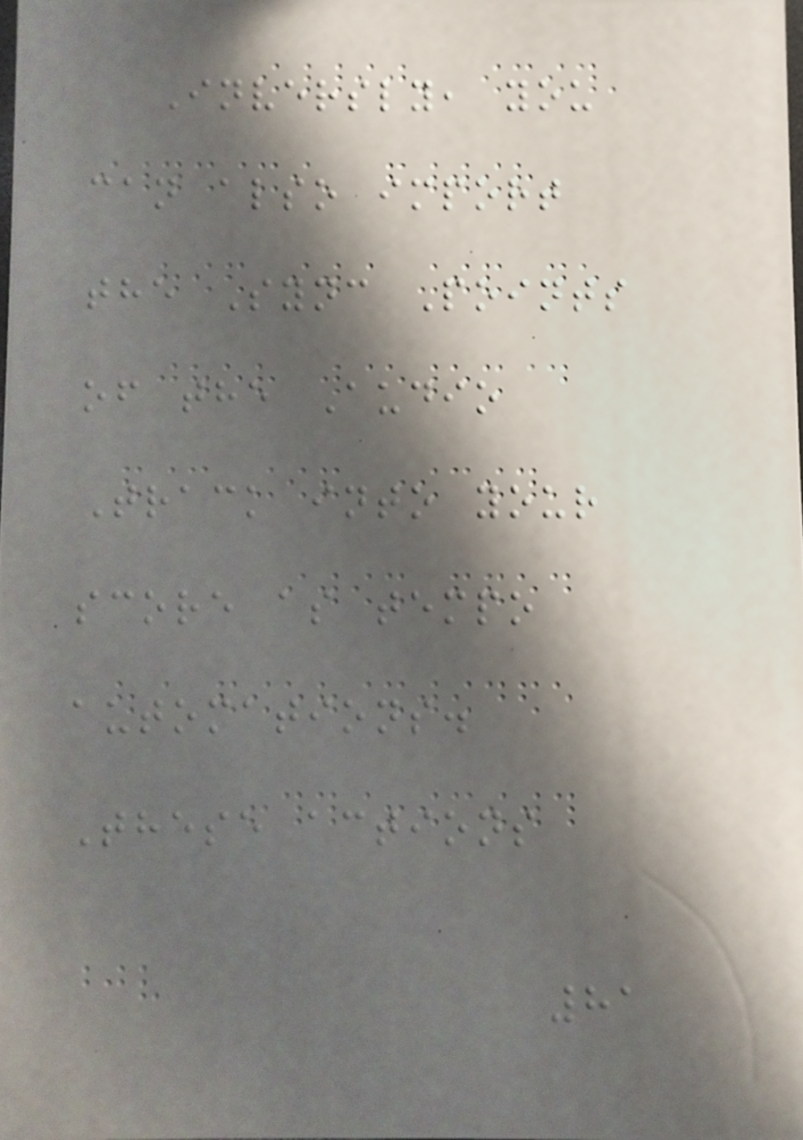Inversly, you
can also import
the Sync Points
of the Audio
Track into your
score as tempo
automations.
These actions
81
